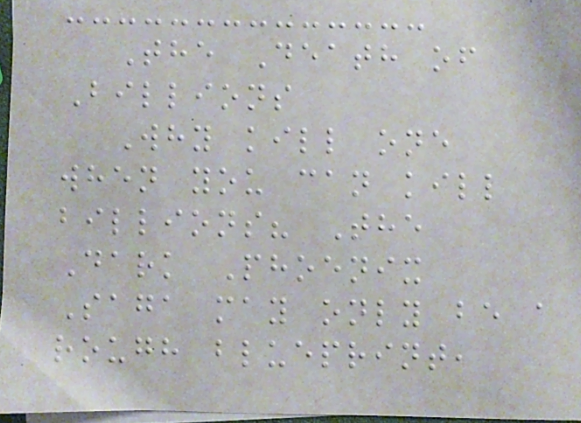The Death of
Billions
Why kill one
when you can kill
billions? The
Dark Phoenix
Saga may only be a
rough blueprint,
